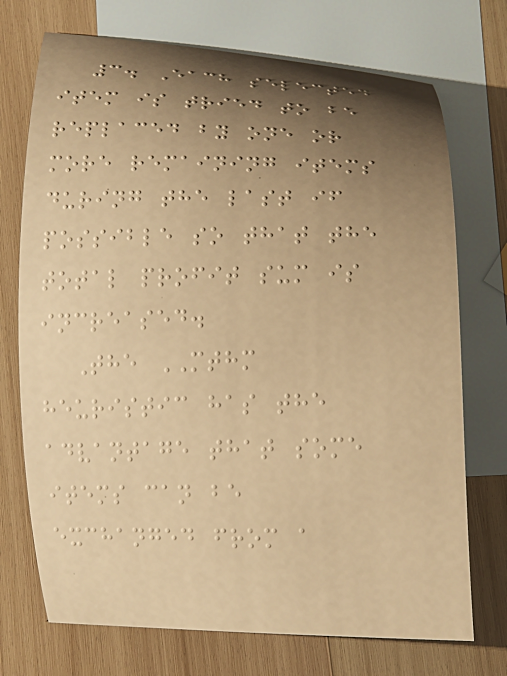3. Each selected
item is tried to be
replaced by one or
more remaining items
during the last if
possible so that the
total profit sum is
increased.
The MTHM
heuristic has the
advantage that some
items can be
exchanged from a
